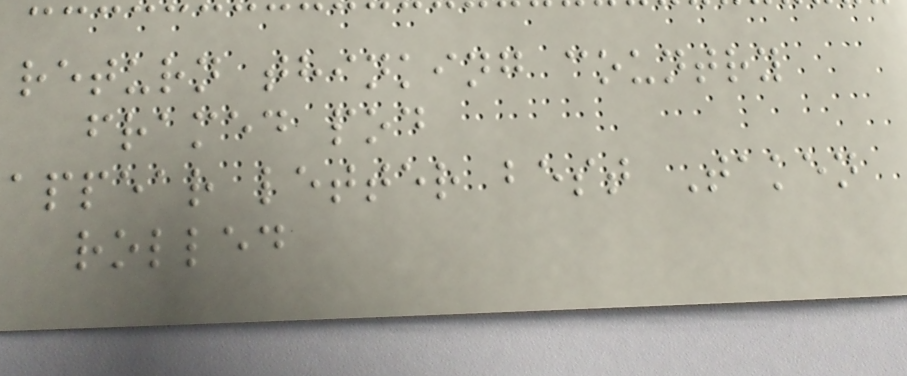return thinking country
framed pod
appear letter best Taken
rolled
